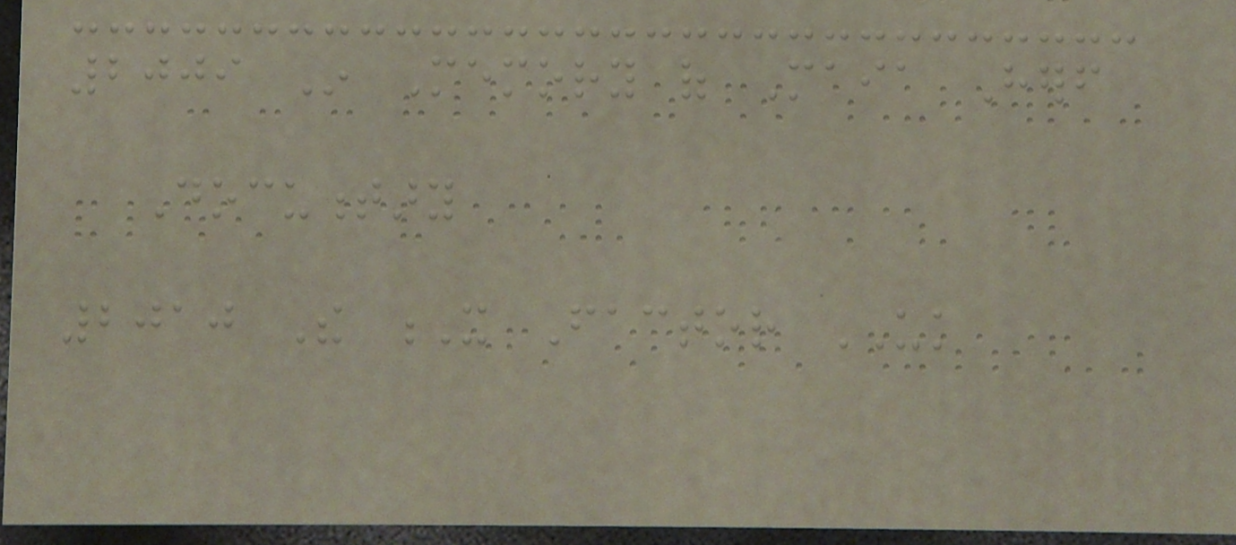2009 In Memory of Maia Herself
Documentary
2010 The X Factor UK
